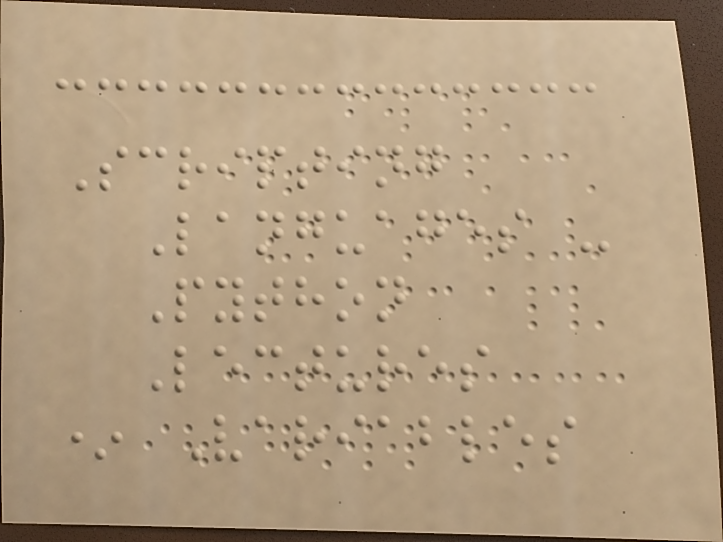Scripting
Languages -
Python
Lectures
* Variables
